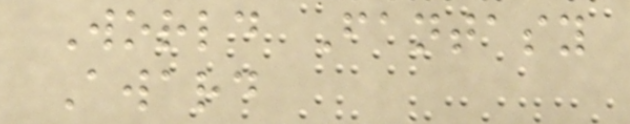World Fantasy
Award
